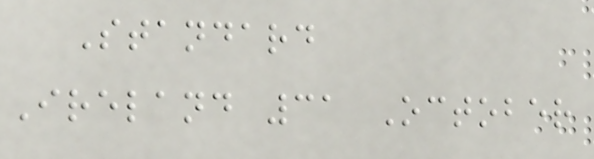Standard
Ireland 31 October
